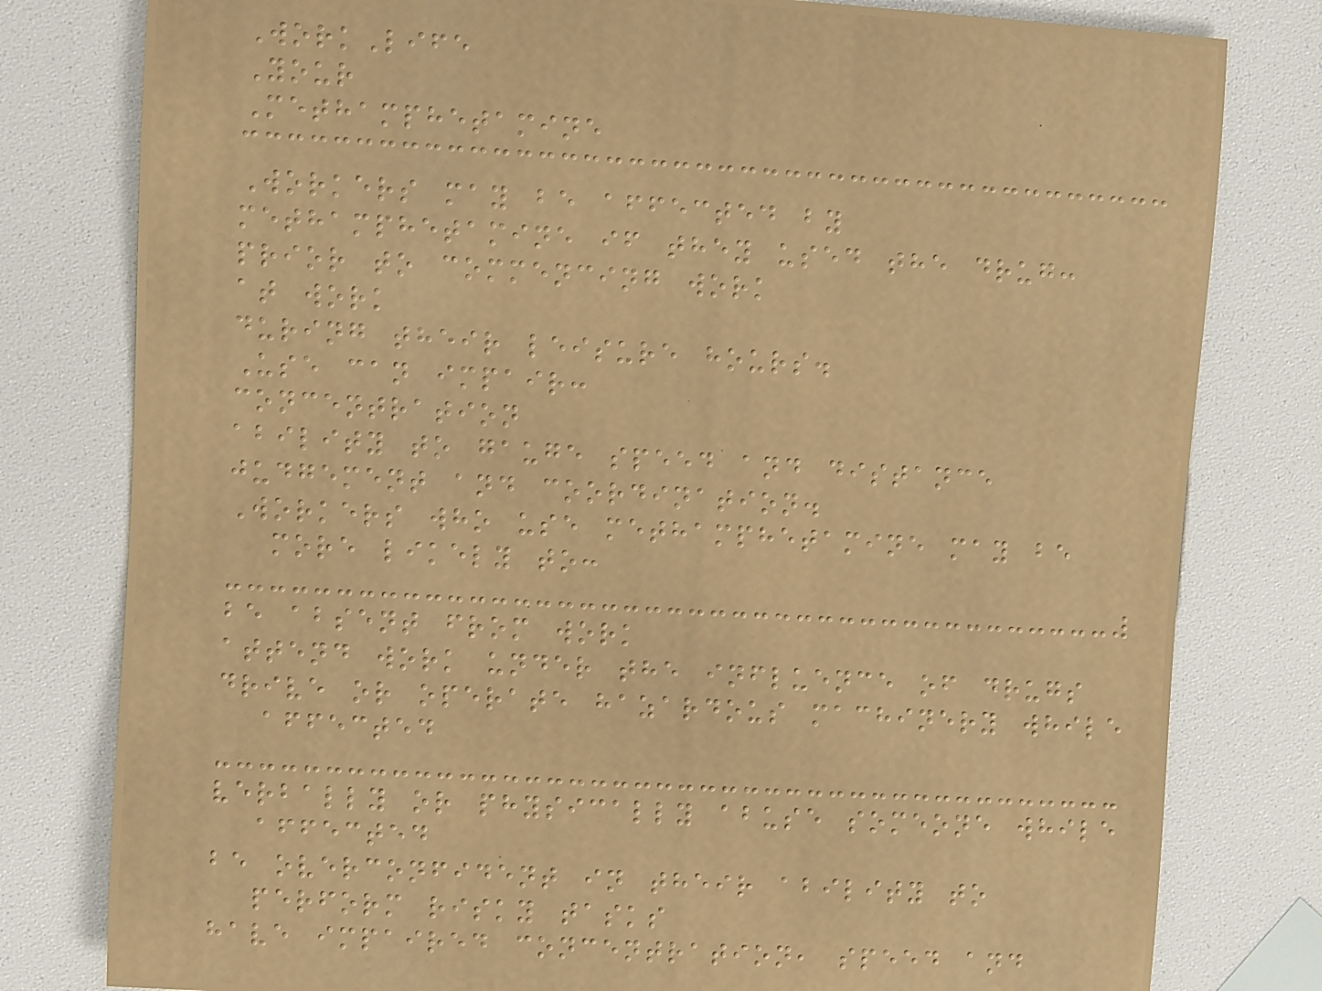WorkLife
Your
Methamphetamine
Workers may be affected by
methamphetamine if they used the drug:
prior to commencing work
at work
during their leisure hours.
Use can impair:
concentration
ability to gauge speed and distance
judgement and coordination.
Workers who use methamphetamine may be
more likely to:
be absent from work
attend work under the influence of drugs
drive or operate hazardous machinery while
affected
verbally or physically abuse someone while
affected
be overconfident in their ability to
perform risky tasks
have impaired concentration, speed and
